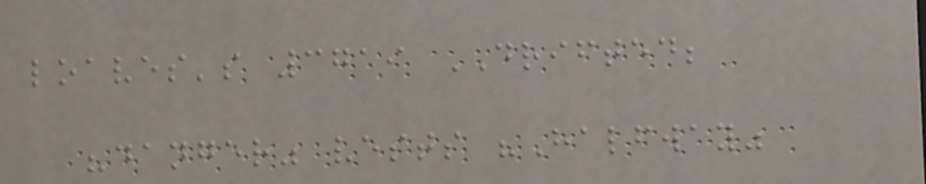loaves's 3719 DRIFTED;
"danger" vests "Halfway"
